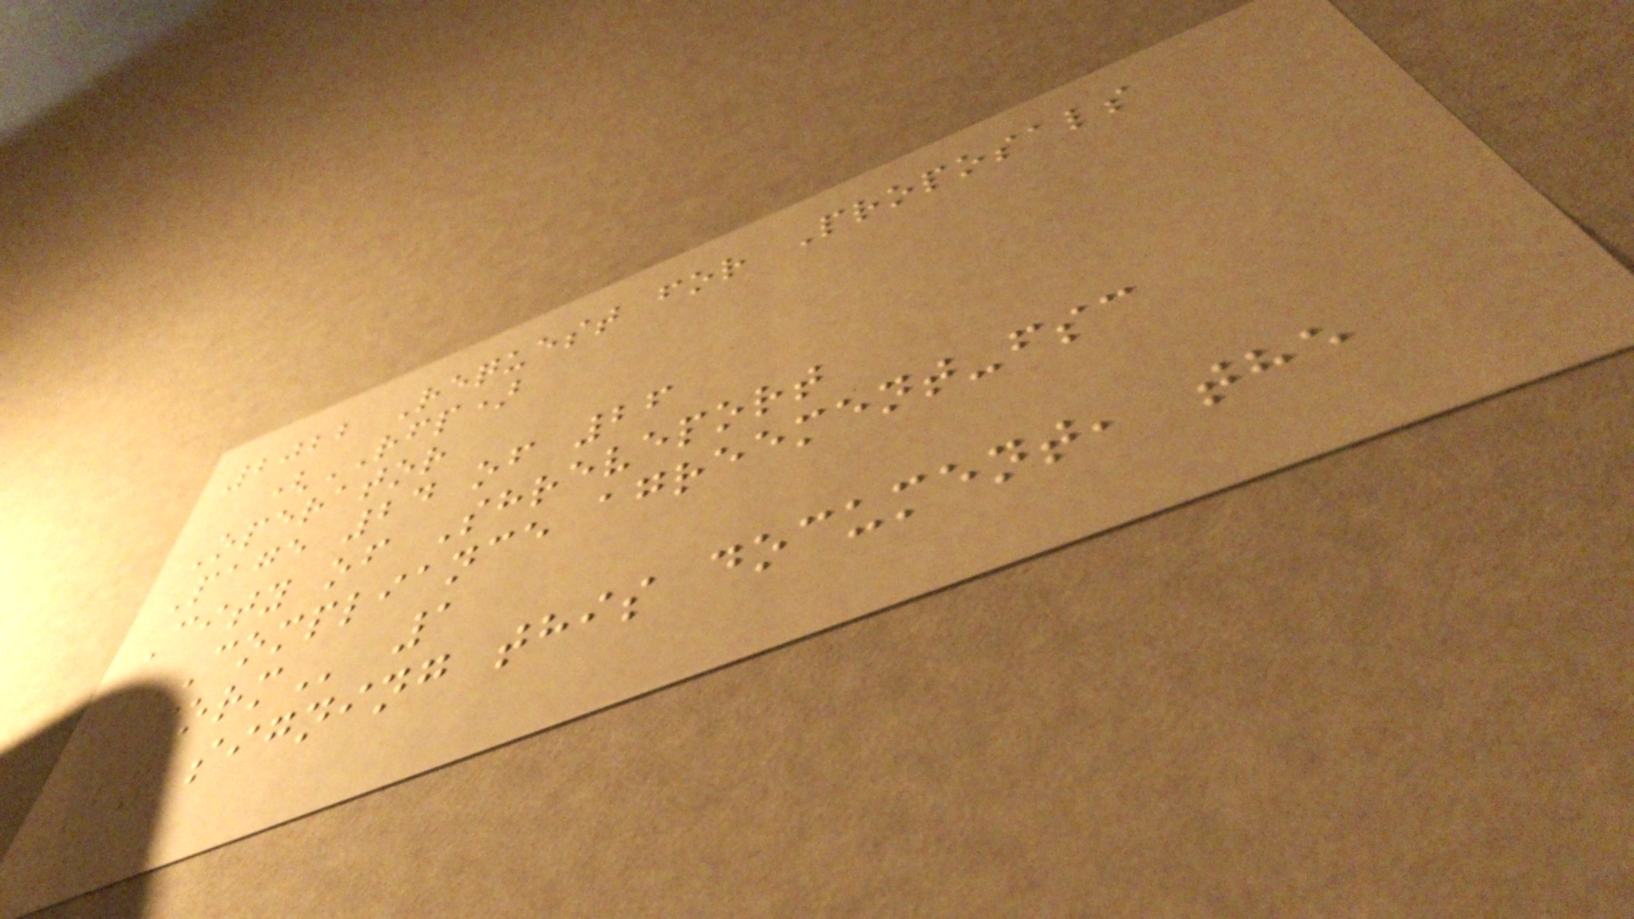2022 Request for Proposals
(RFP)
Operator
Page 24 of 26
City of Shreveport
COMPLIANCE AGREEMENT-FSC
FORM 1
By signing this document, the
